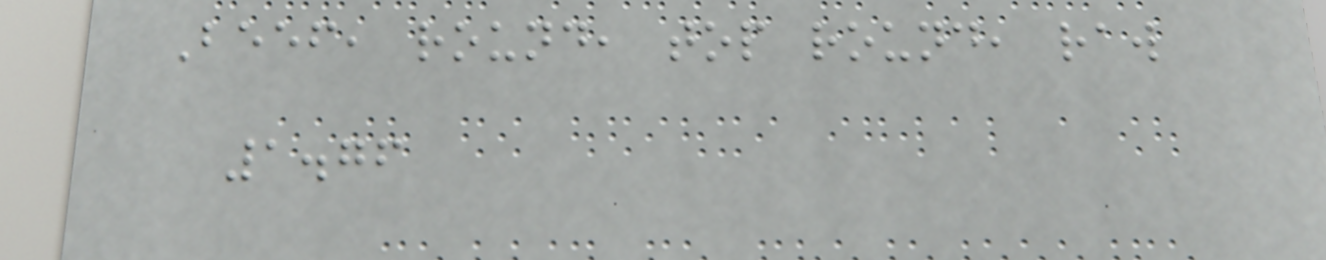Beef, round, top round, raw
1.76
